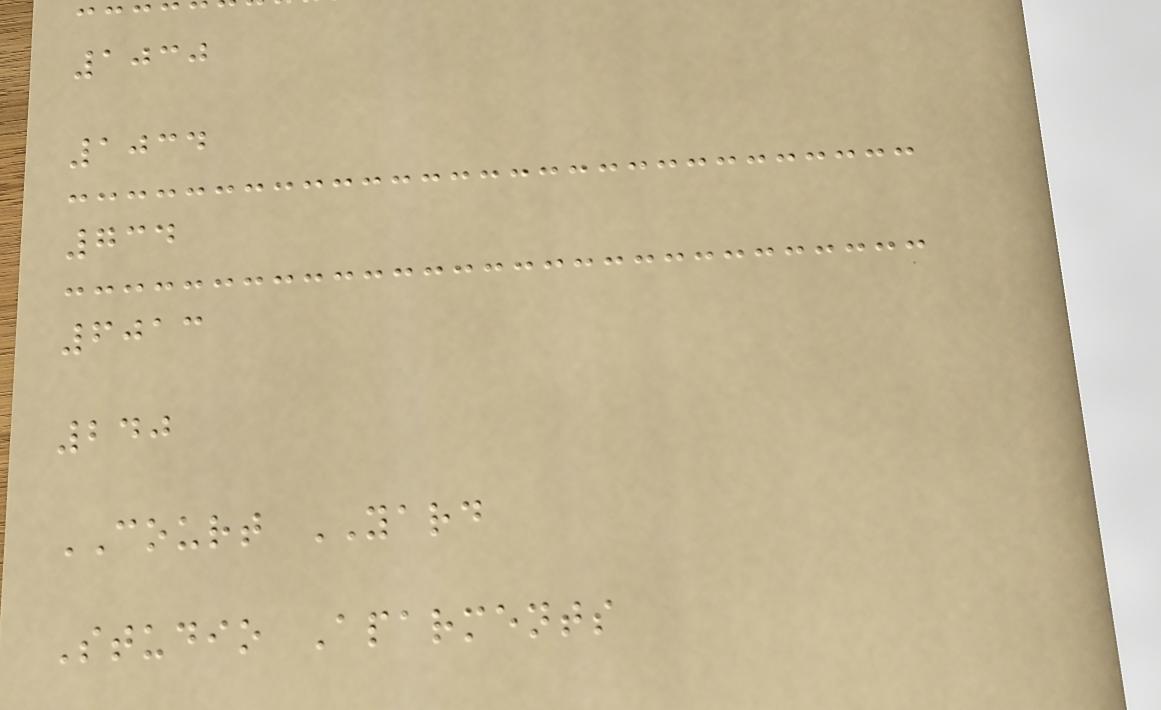1030
1034
734
6013
240
COURT YARD
Studio Aparments
